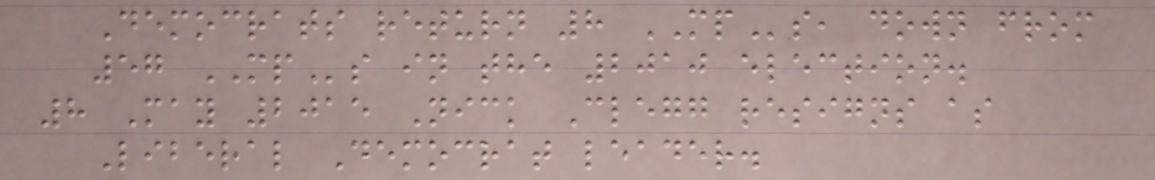Democrats return 8 MPs, down from
57 MPs in the 2010 election.
8 May 2015 Nick Clegg resigns as
Liberal Democrat leader.
